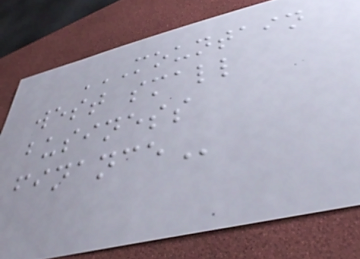MOUNTAIN
WEST SMALL
BUSINESS
FINANCE
